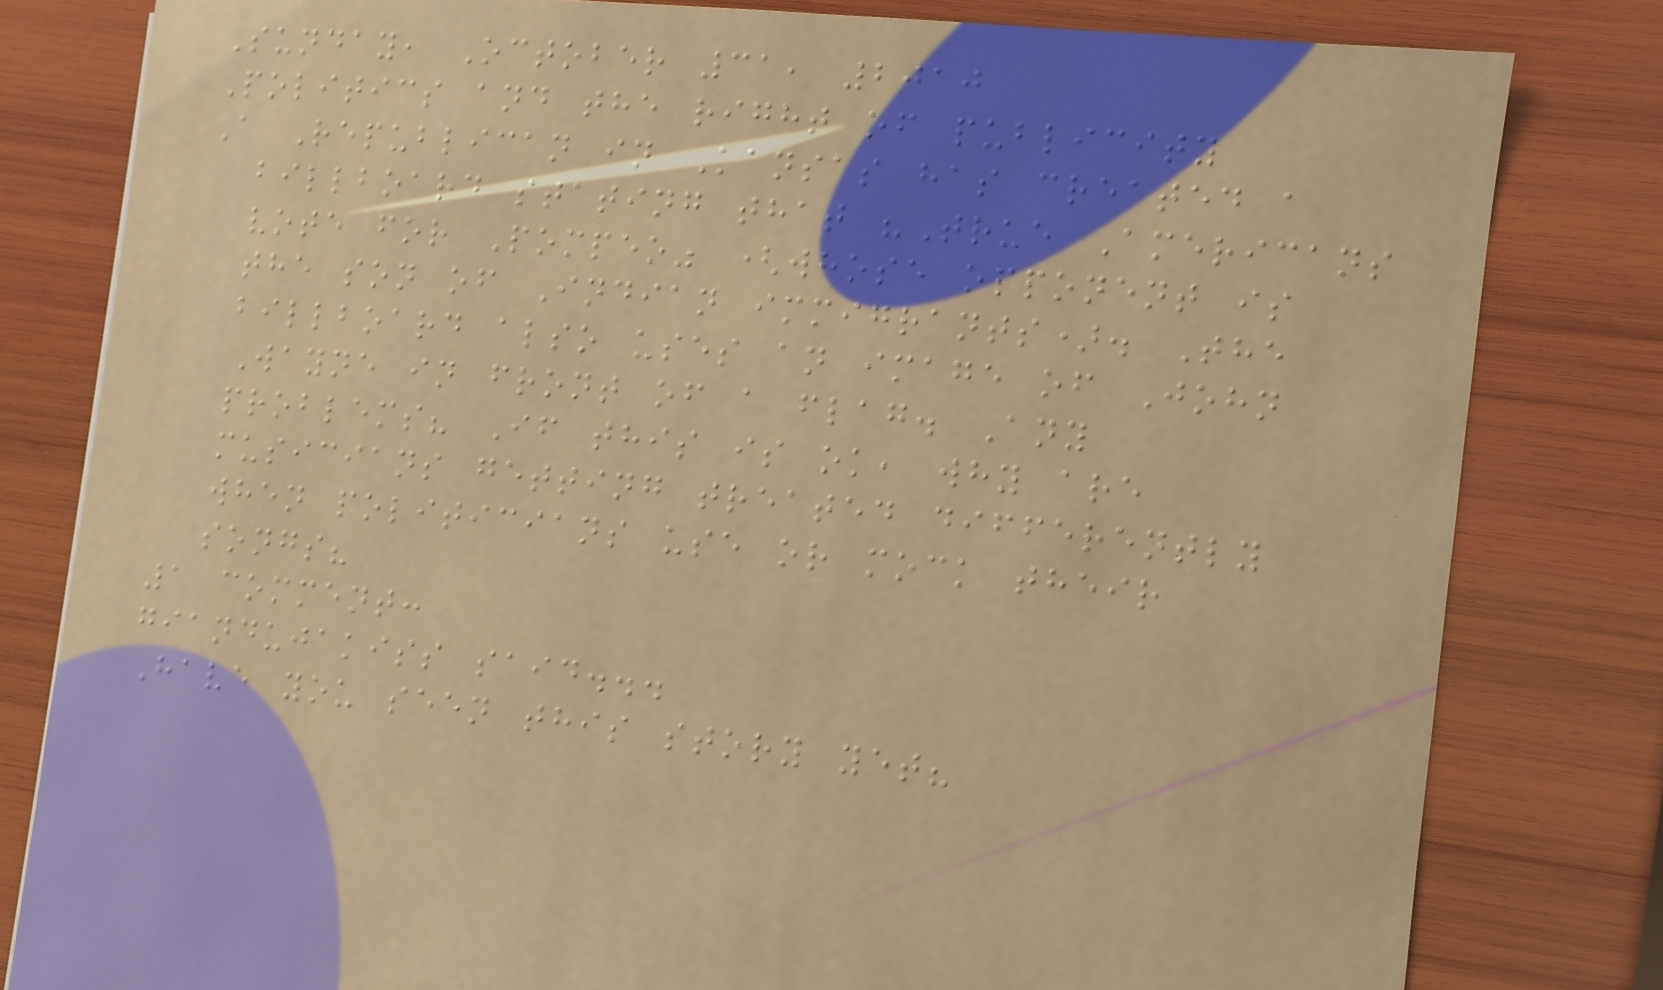Sunday, October 31, 2010
Politics and the right of publicity
A Republican in Kansas has created a
billboard stating that "True Americans
vote for Pompeo" (whose opponent is
the son of Indian immigrants). The
billboard also uses an image of John
Wayne in front of a flag. Any
problems? If this is ok, why are
musicians getting treated differently
when politicians use or mock their
songs?
1 comment:
giandujakiss said...
Have you seen this story yet?
